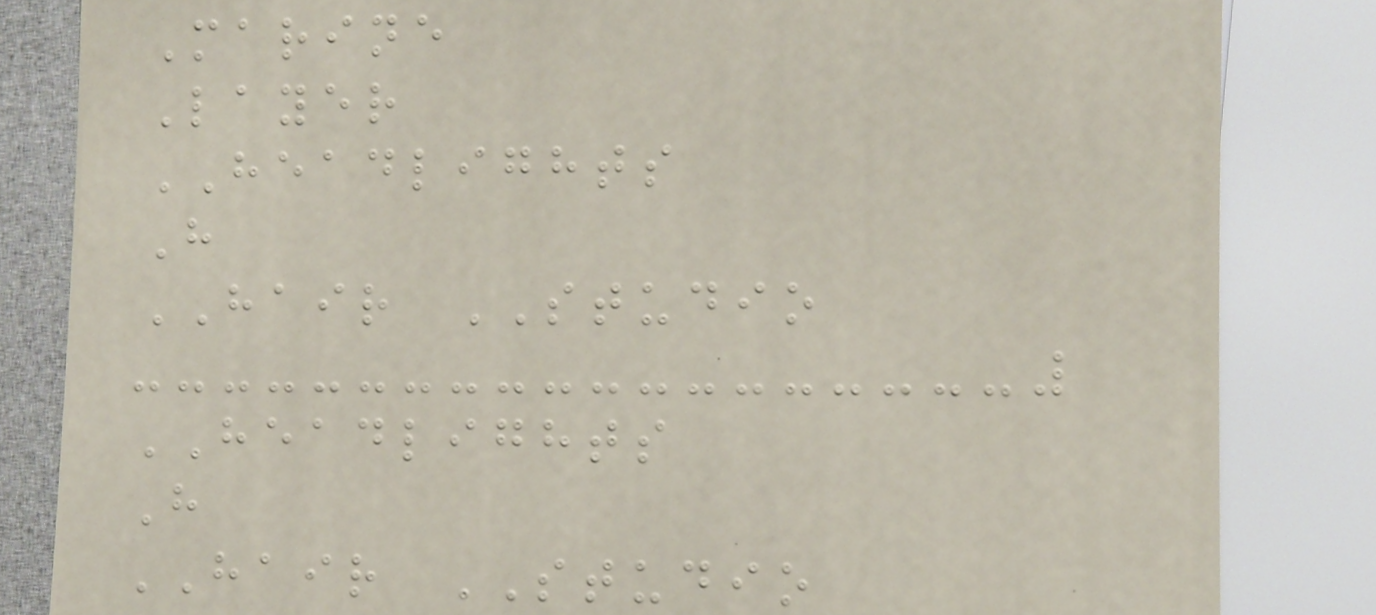Marine
Layer
HEADLIGHTS
H
HAIR STUDIO
HEADLIGHTS
H
HAIR STUDIO
